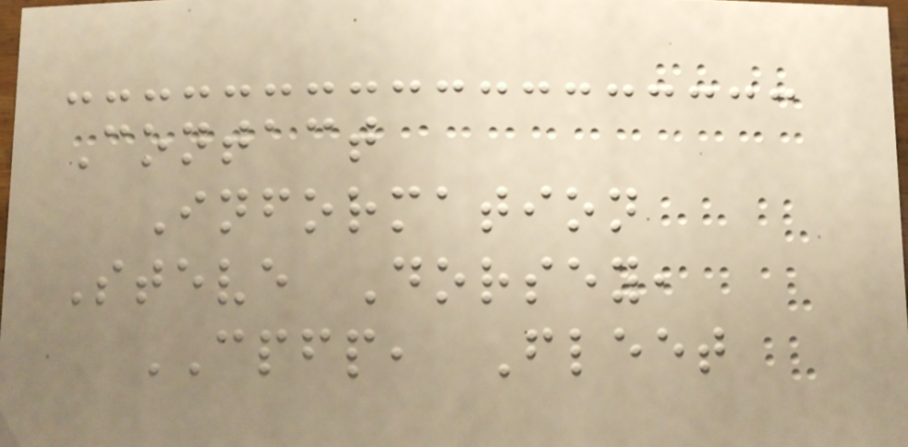Contact
Information
Steve Dorsey,
CPFP, Fleet
